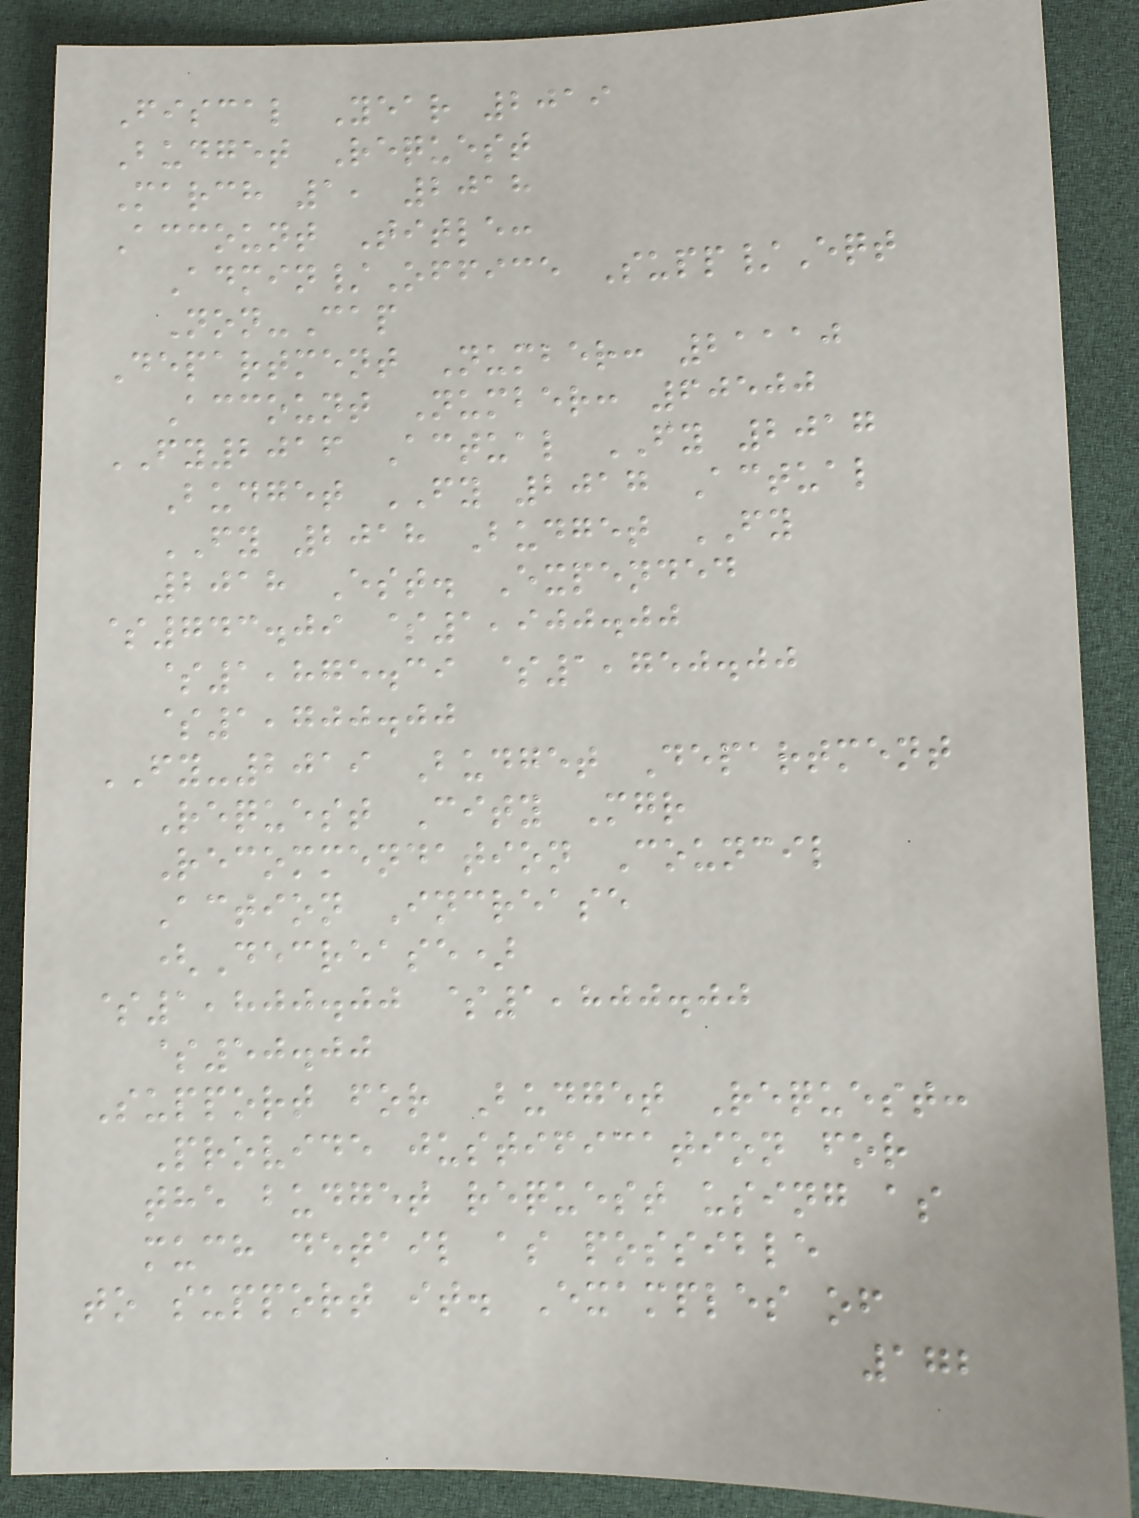Fiscal Year 2019
Budget Request
March 1, 2018
Account Title:
Admin/Office Supp/Eqt
Non-Cap
Department Number: 21110
Account Number: 60500
FY2016 Actual FY 2017
Budget FY 2017 Actual
FY 2018 Budget FY
2018 Est. Expended
$743.09 $1,900.00
$1,875.39 $1,750.00
$1,700.00
FY-2019 Budget Department
Request City Mgr
Recommendation Council
Action Increase
(Decrease)
$1,800.00 $1,800.00
$50.00
Support for Budget Request:
Provide justification for
the budget request using as
much detail as possible
to support it. Examples of
172
